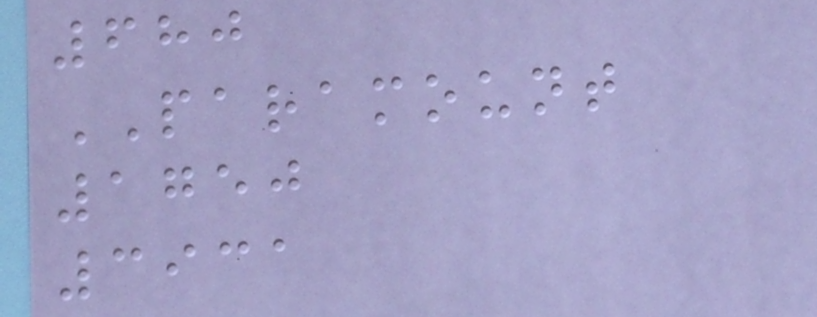680
PARAMOUNT
1750
3931
